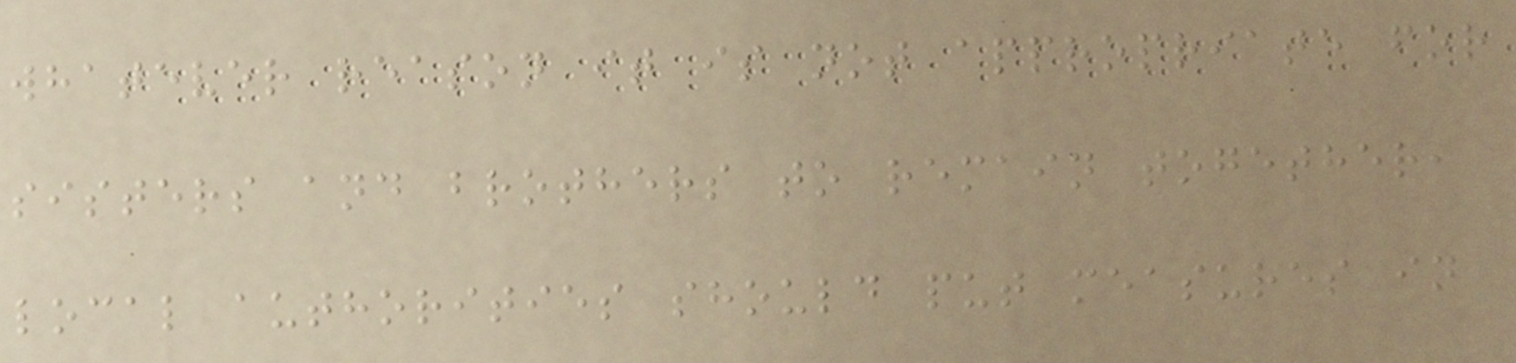whatever reason it is not appropriate for
sisters and brothers to remain together,
local authorities should put measures in
